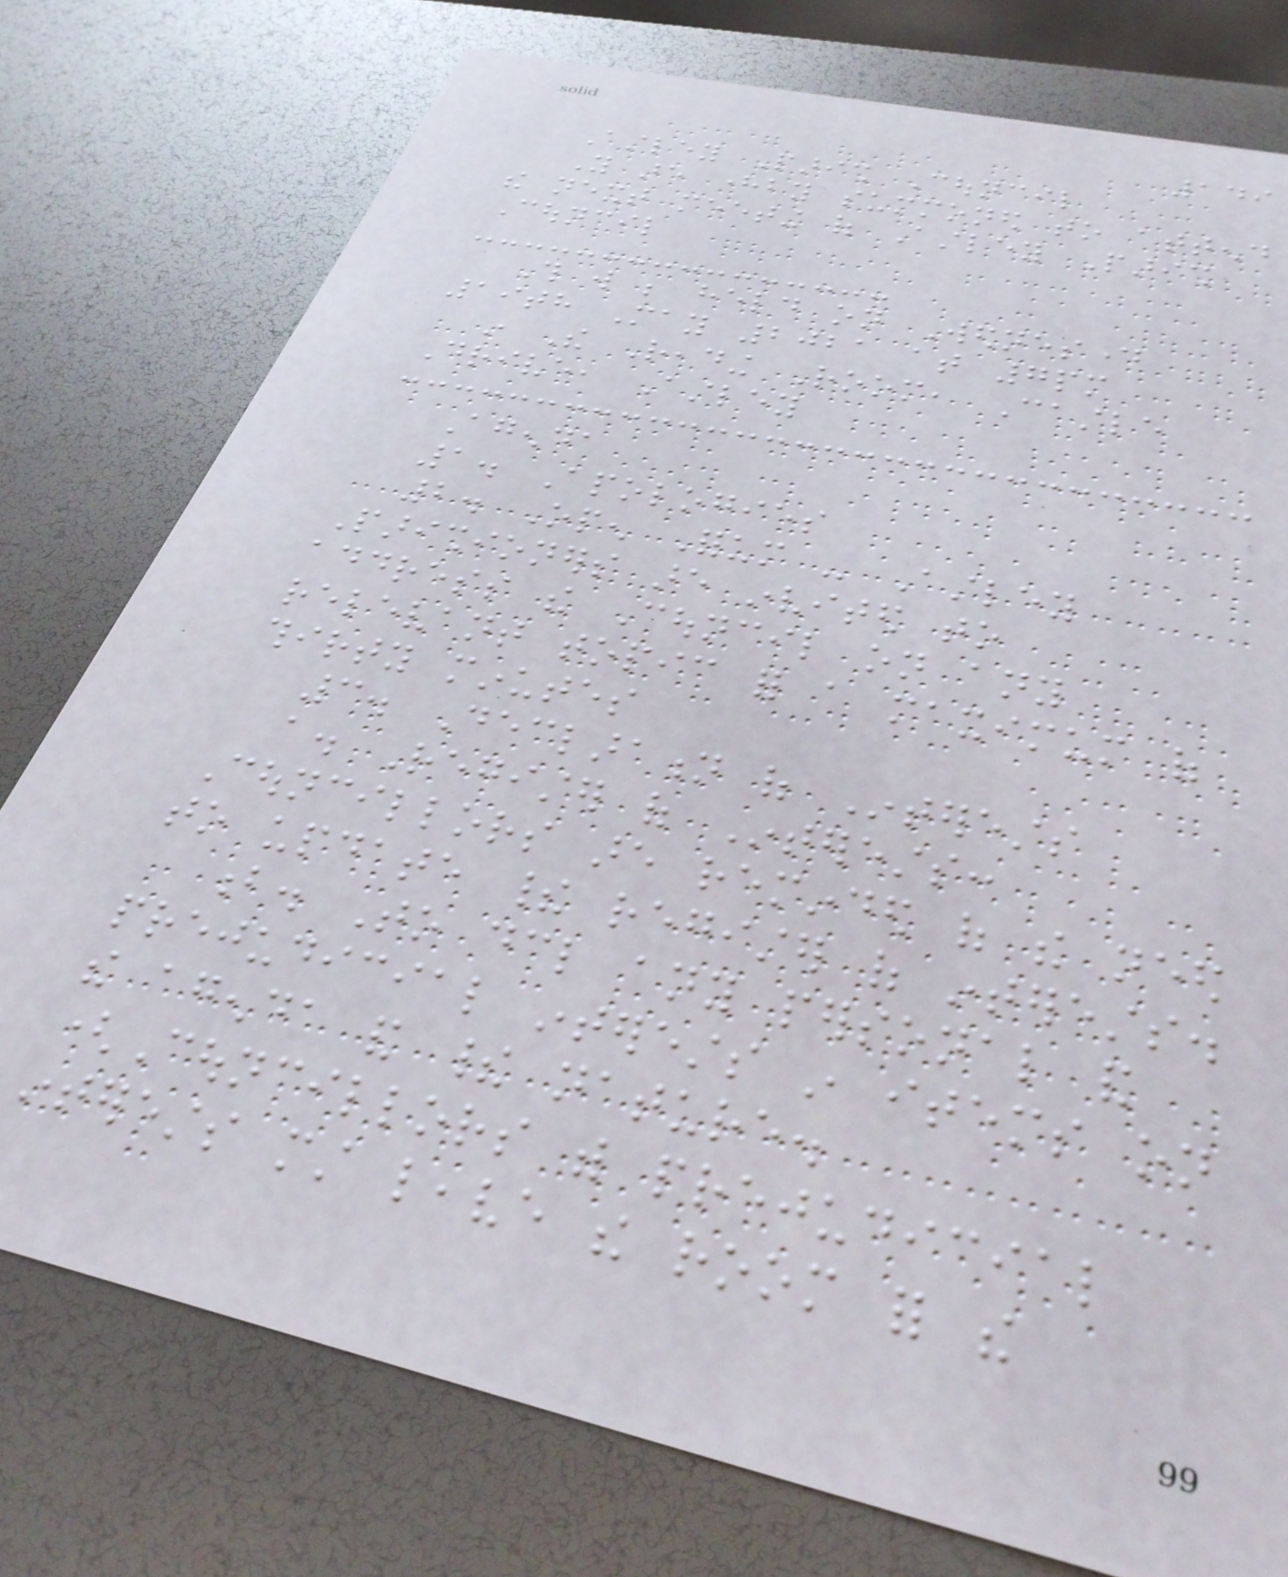149
Astley Parish Council
You are hereby summoned to attend
the next meeting of Astley Parish
Council
This will be held on Wednesday
19th May 2021 at 7pm
in The Reading Room, Castle
Drive, Astley
Agenda
1. Apologies
2. Open Forum - Astley
Parishioners are invited to
address the Council on any
relevant topic for a maximum of
thirty minutes
3. Declaration of Interests
a. Register of Interests:
Councillors are reminded of the need
to update their register of interests.
b. To declare any personal and
prejudicial interests in items on
the agenda and their nature.
(Councillors with prejudicial
interests must leave the room for the
